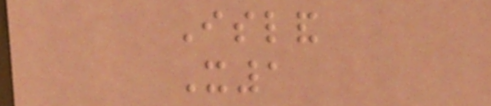Island
X1
